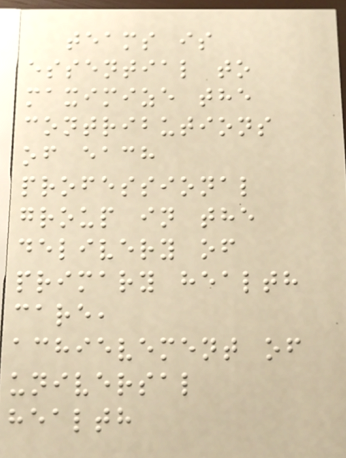teams is
essential to
maximize the
contributions
of each
professional
group in the
delivery of
primary health
care,
achievement of
universal
health
